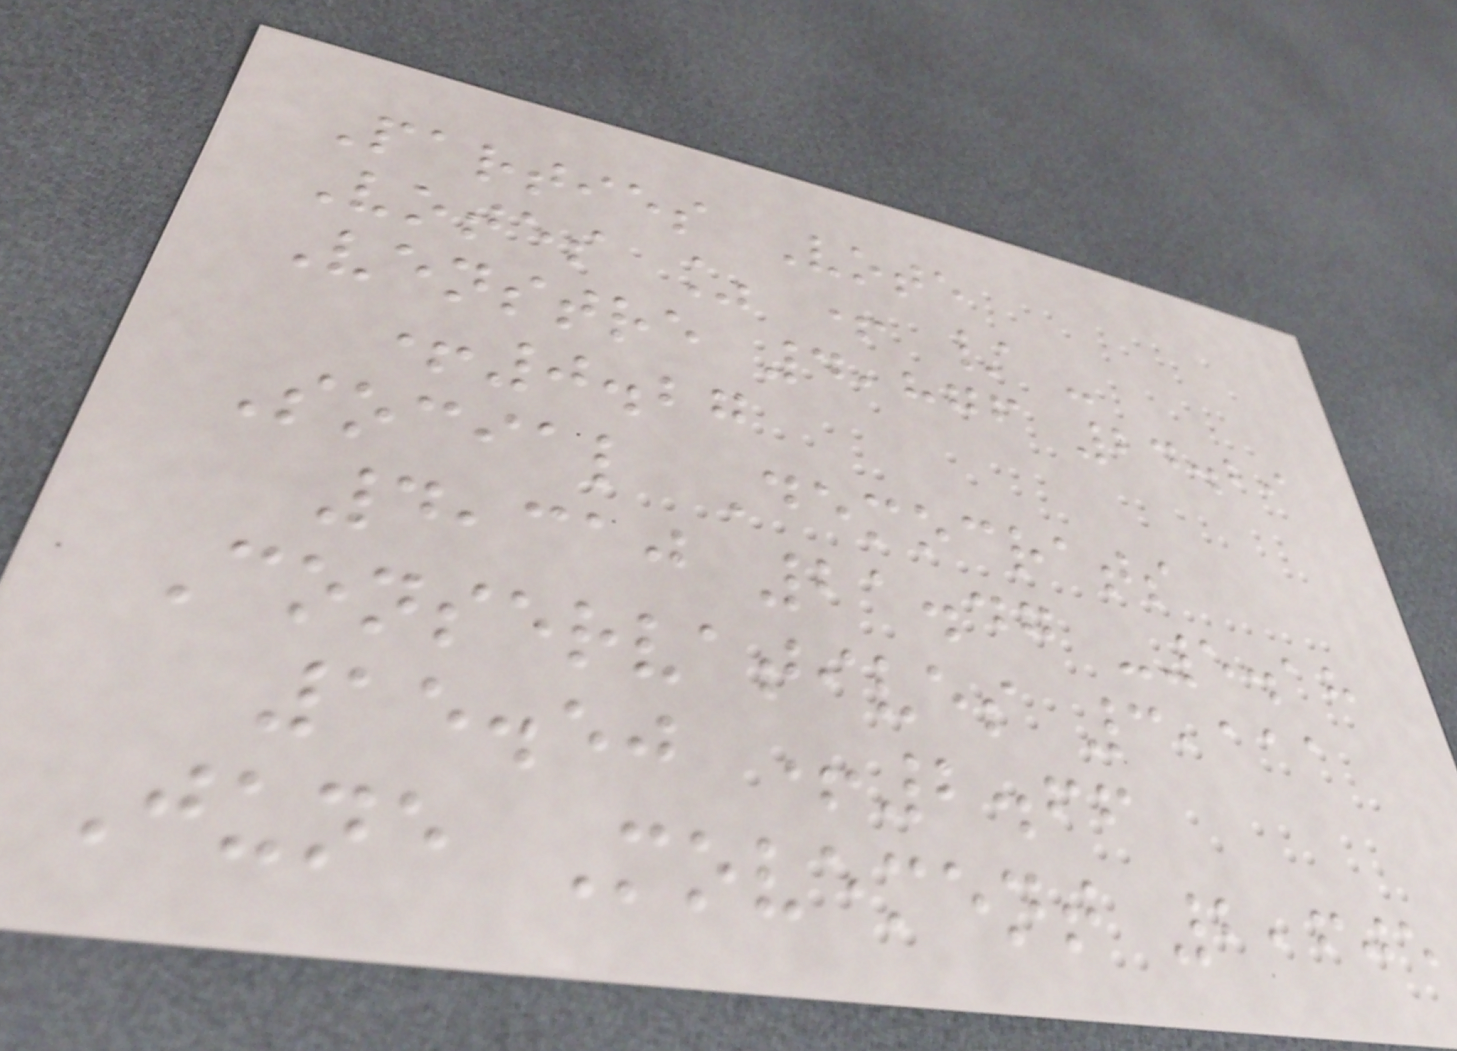Parties Vote
Votes % + / -
Venstre 4,876 24.29
+0.27
Social Democrats
4,310 21.47 -5.18
Conservatives 3,111
15.50 +2.66
June Movement 2,605
